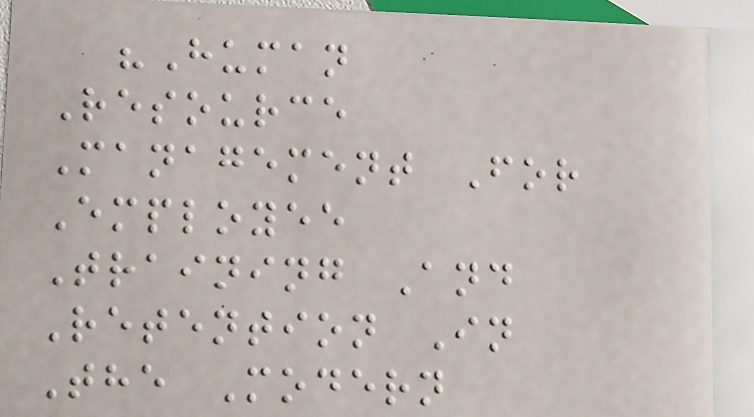"Human
Resource
Management For
Employee
Training And
Retention In
The Modern
